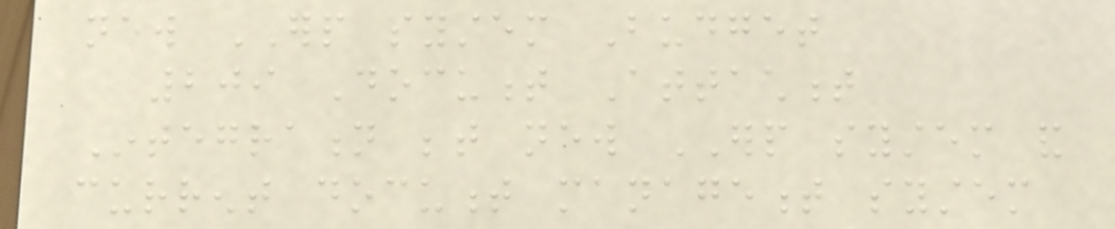new ERP system Budget
209 Document Attachment
Integration between new ERP system and
current document management system
